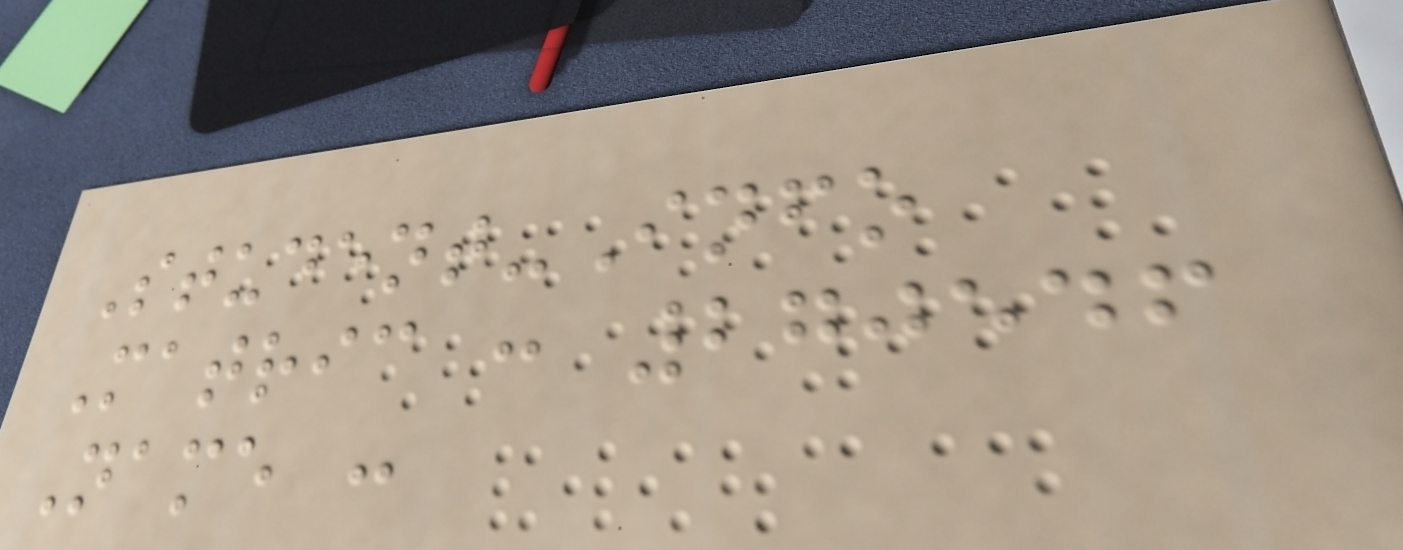Student-Info
Matric : 270546
Name :
